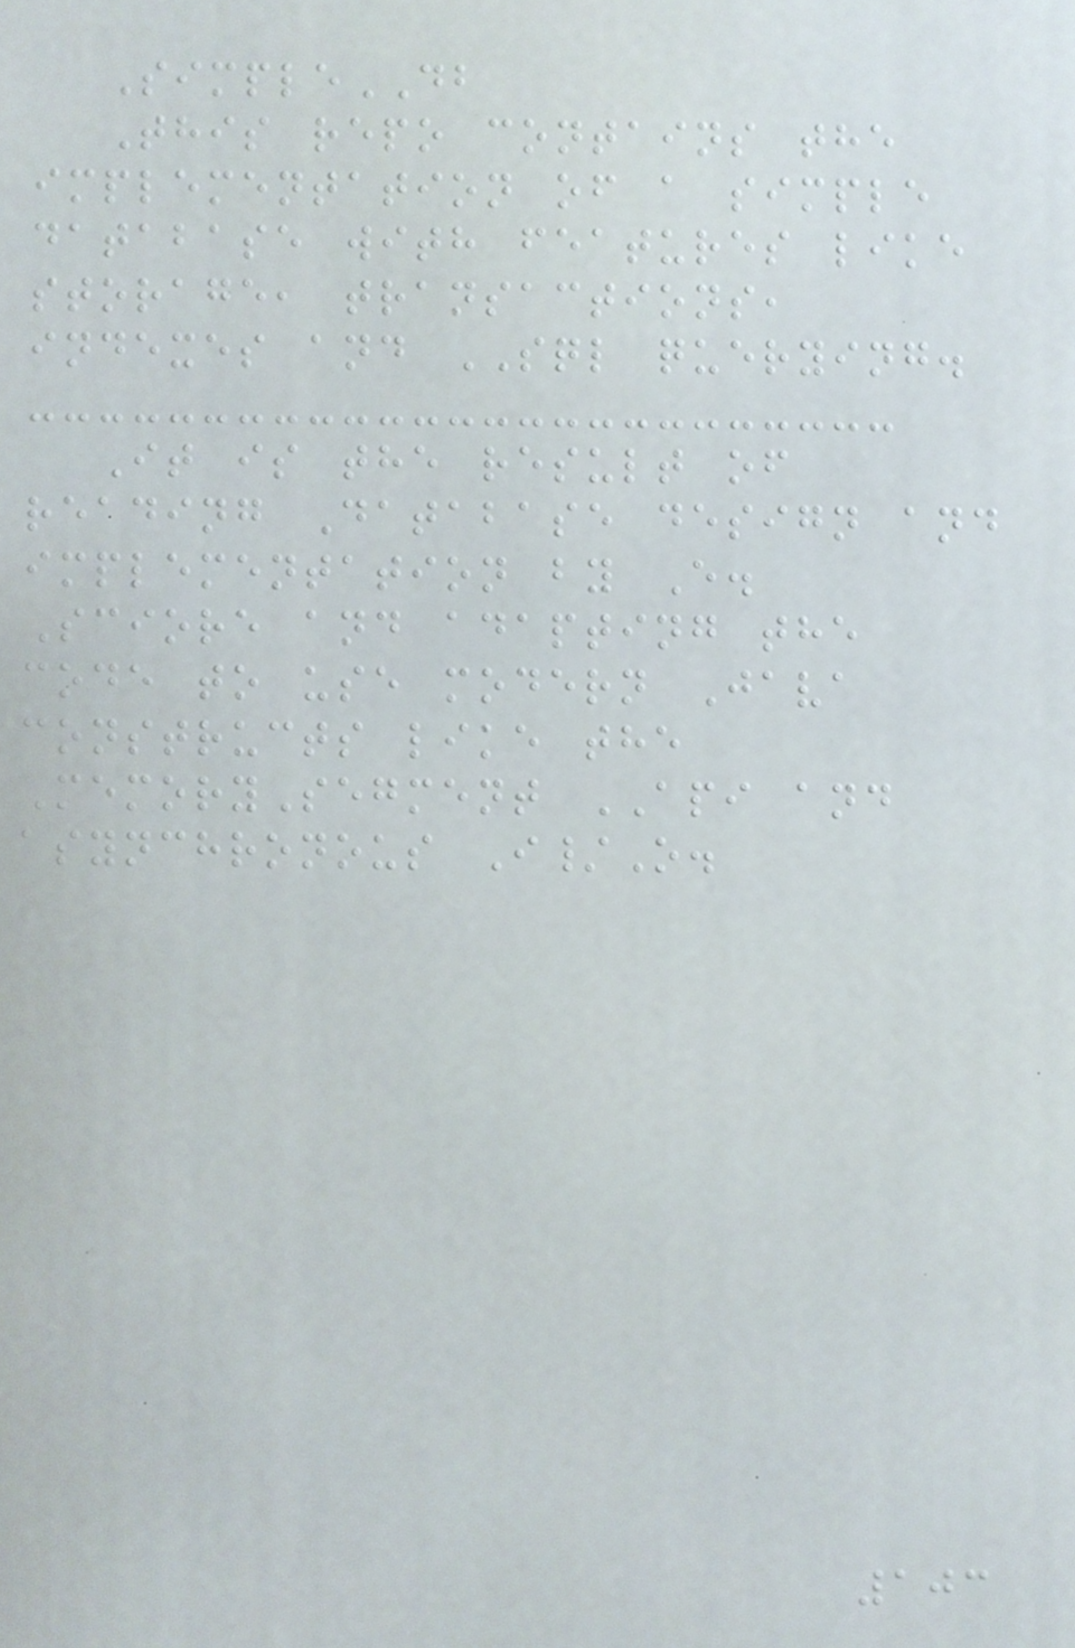SimpleDB
This repo contains the
implementation of a simple
database with features like
storage, transactions,
indexes and SQL querying.
It is the result of
reading Database design and
implementation by E.
Sciore and adapting the
code to use modern Java
constructs like the
MemorySegment API and
asynchronous I/O.
103
